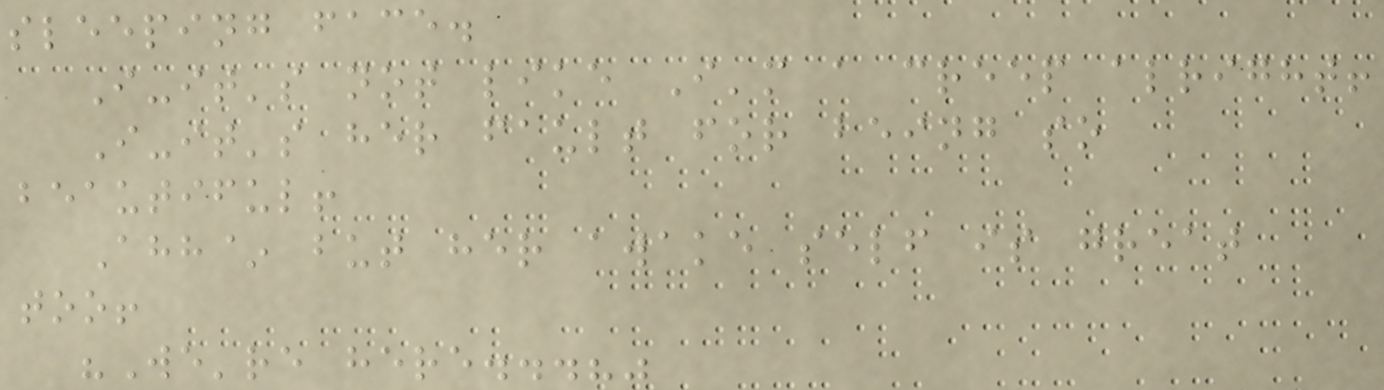sleeping face.
I-it's not like I'm a creep alright!
I-it's her fault for being so
beautiful!
Ahh~ but her awake self is great
too!
"We're here...?"
